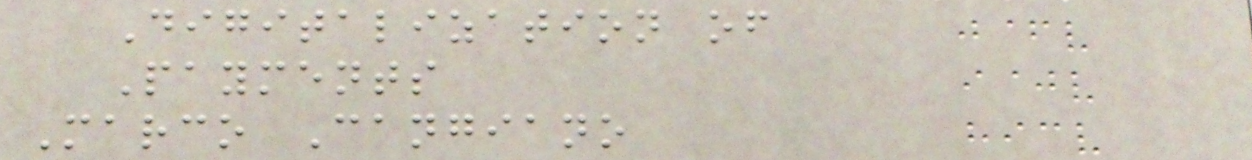Digitalization of
Payments
Marco Cangiano
